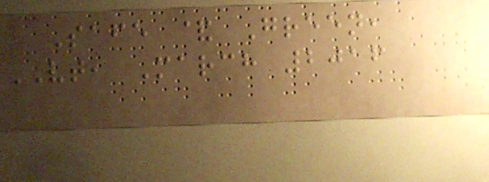Safe & Green,
VT, March 2016
